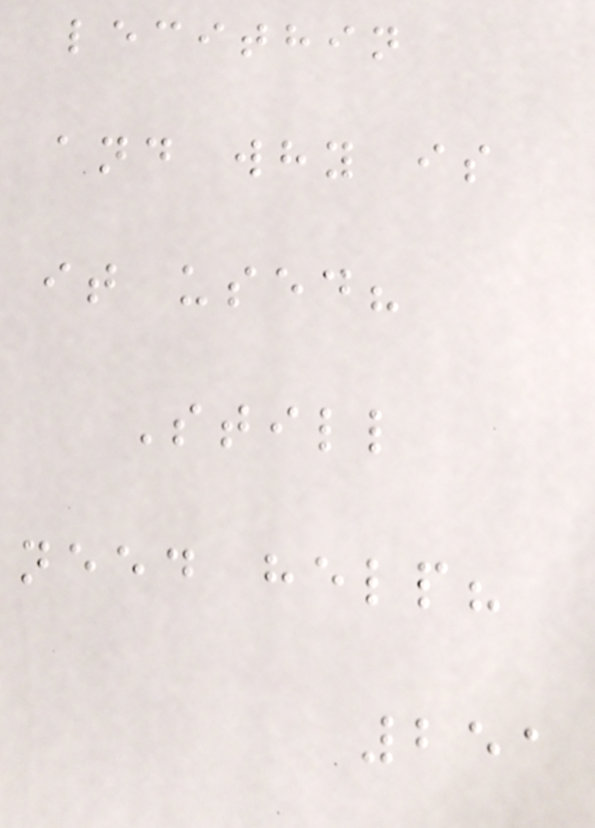lecithin
and why is
it used?
Still
need help?
251
